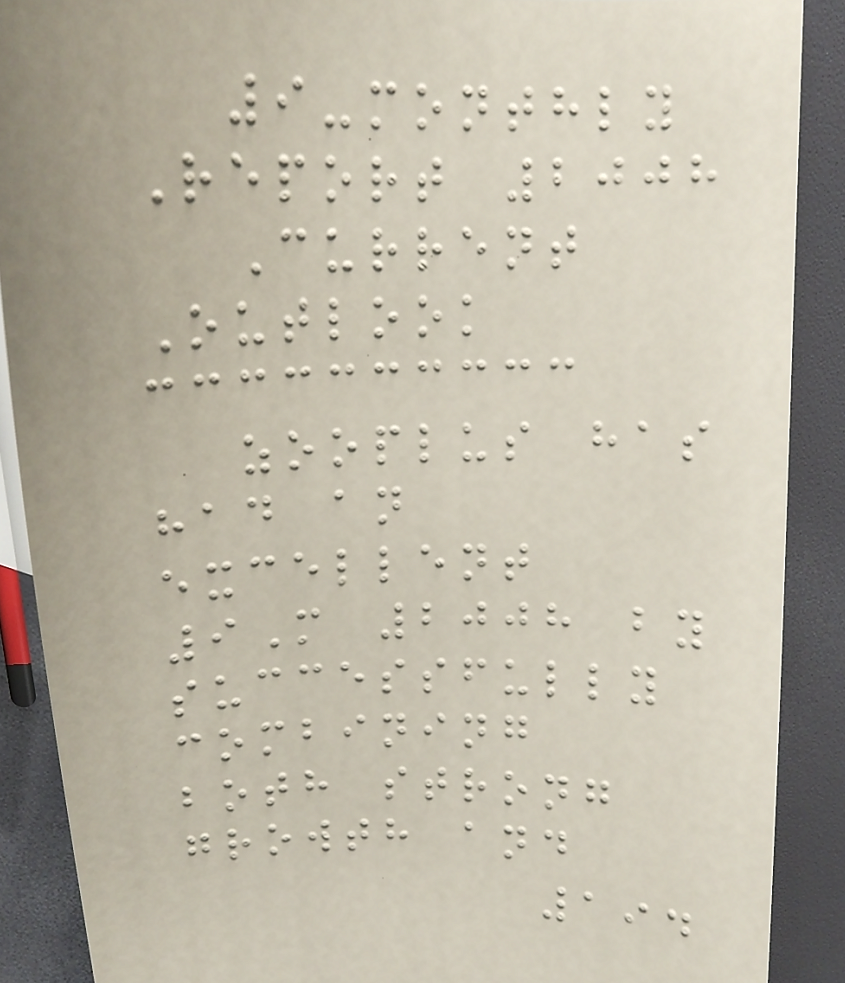9-monthly
Report 2008
Current
Outlook
zooplus has
had an
excellent
9M 2008 by
successfully
combining
both strong
growth and
194
